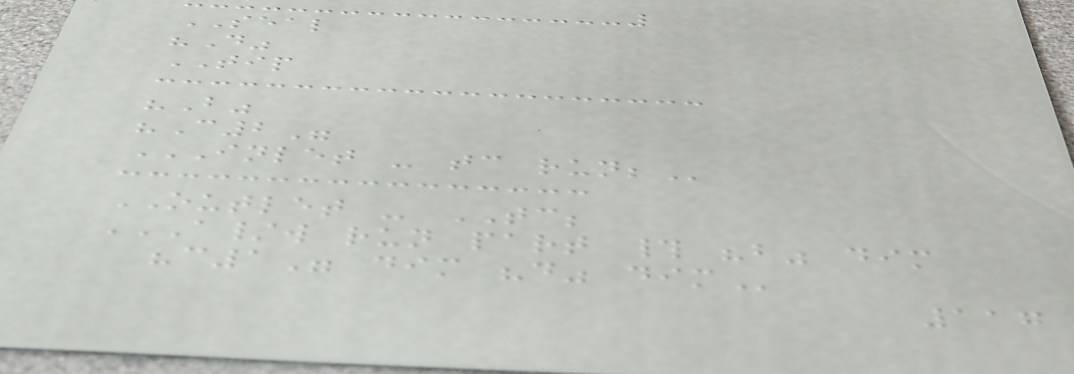SEAL
"D"
TIP
"B"
"C2"
INLET - TC RUN;
OUTLET - TC;
A/W RUN PART # "B" DIM
"C1" DIM "D" DIM
117
